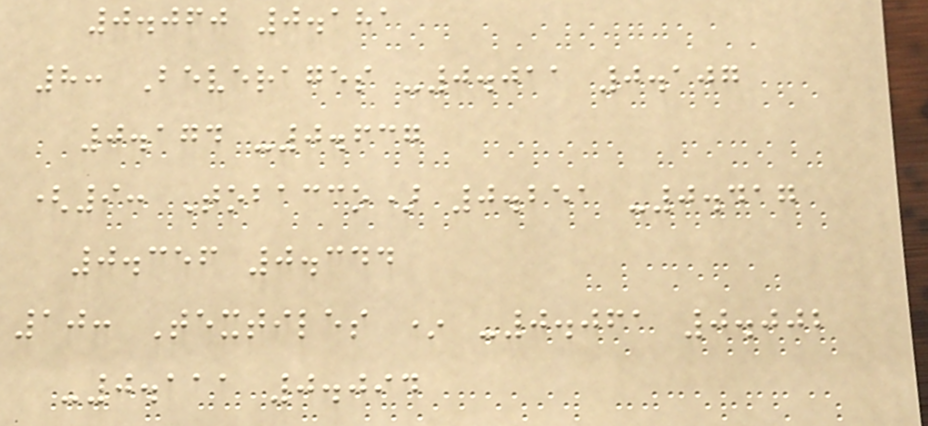0.060 0.181
8: Beverages -0.011 0.107
0.174 -0.637
(9: Tobacco) 0.251 -0.417
0.356 0.344
10: Textiles * -0.061 0.002
-0.111 0.094
